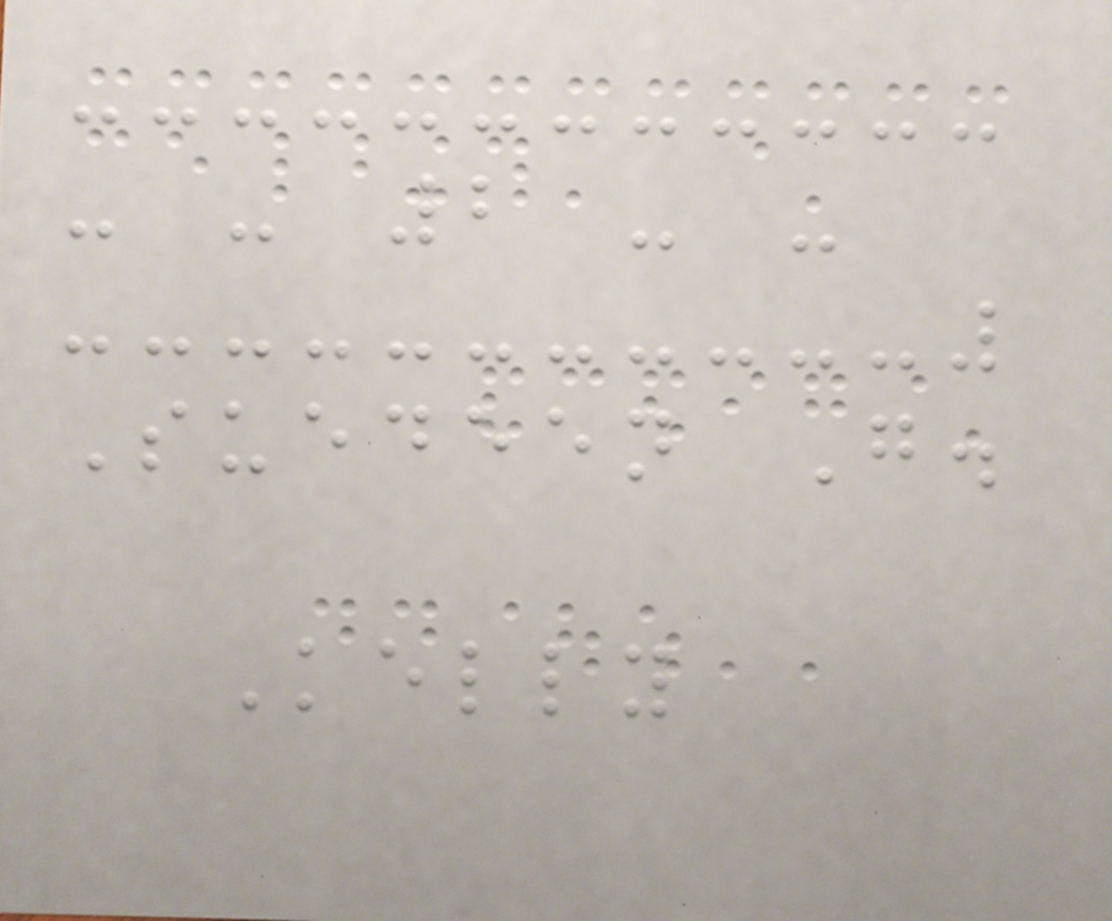- - 2 - -
Suedeen G.
Kelly
